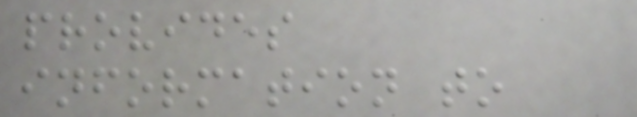provides
information to
